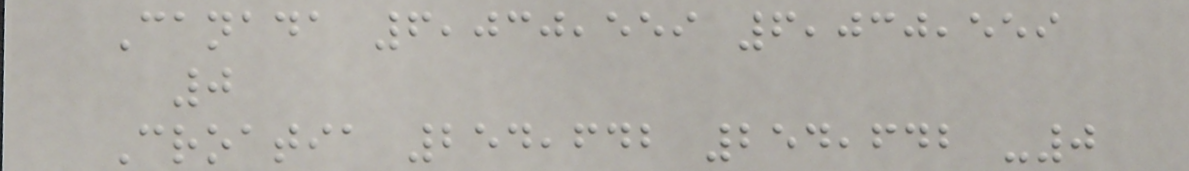Canada 6,030,559 6,030,559
0
Croatia 254,642 254,642 -0
